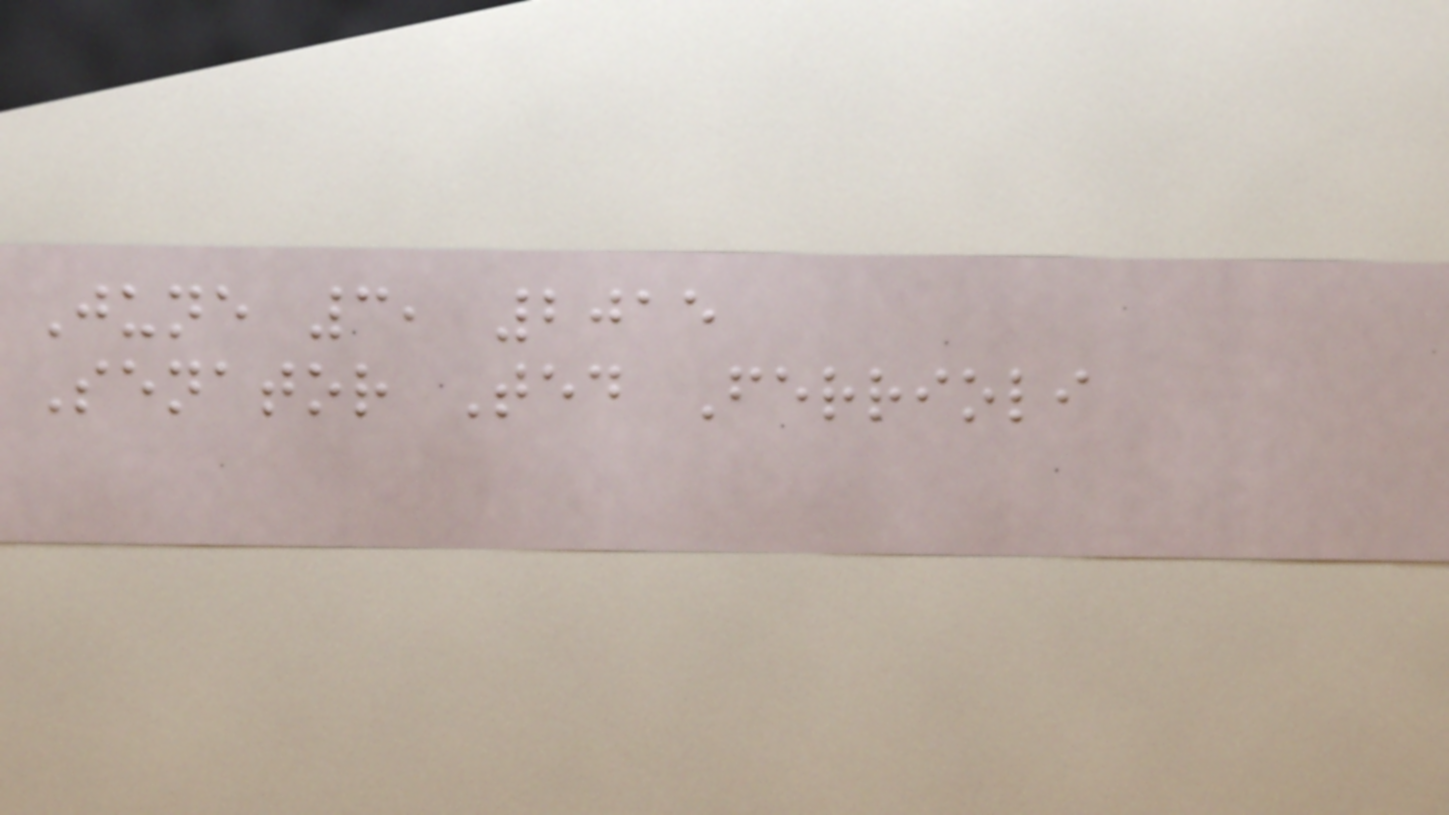June 3, 2015
Senator Ted Ferrioli
